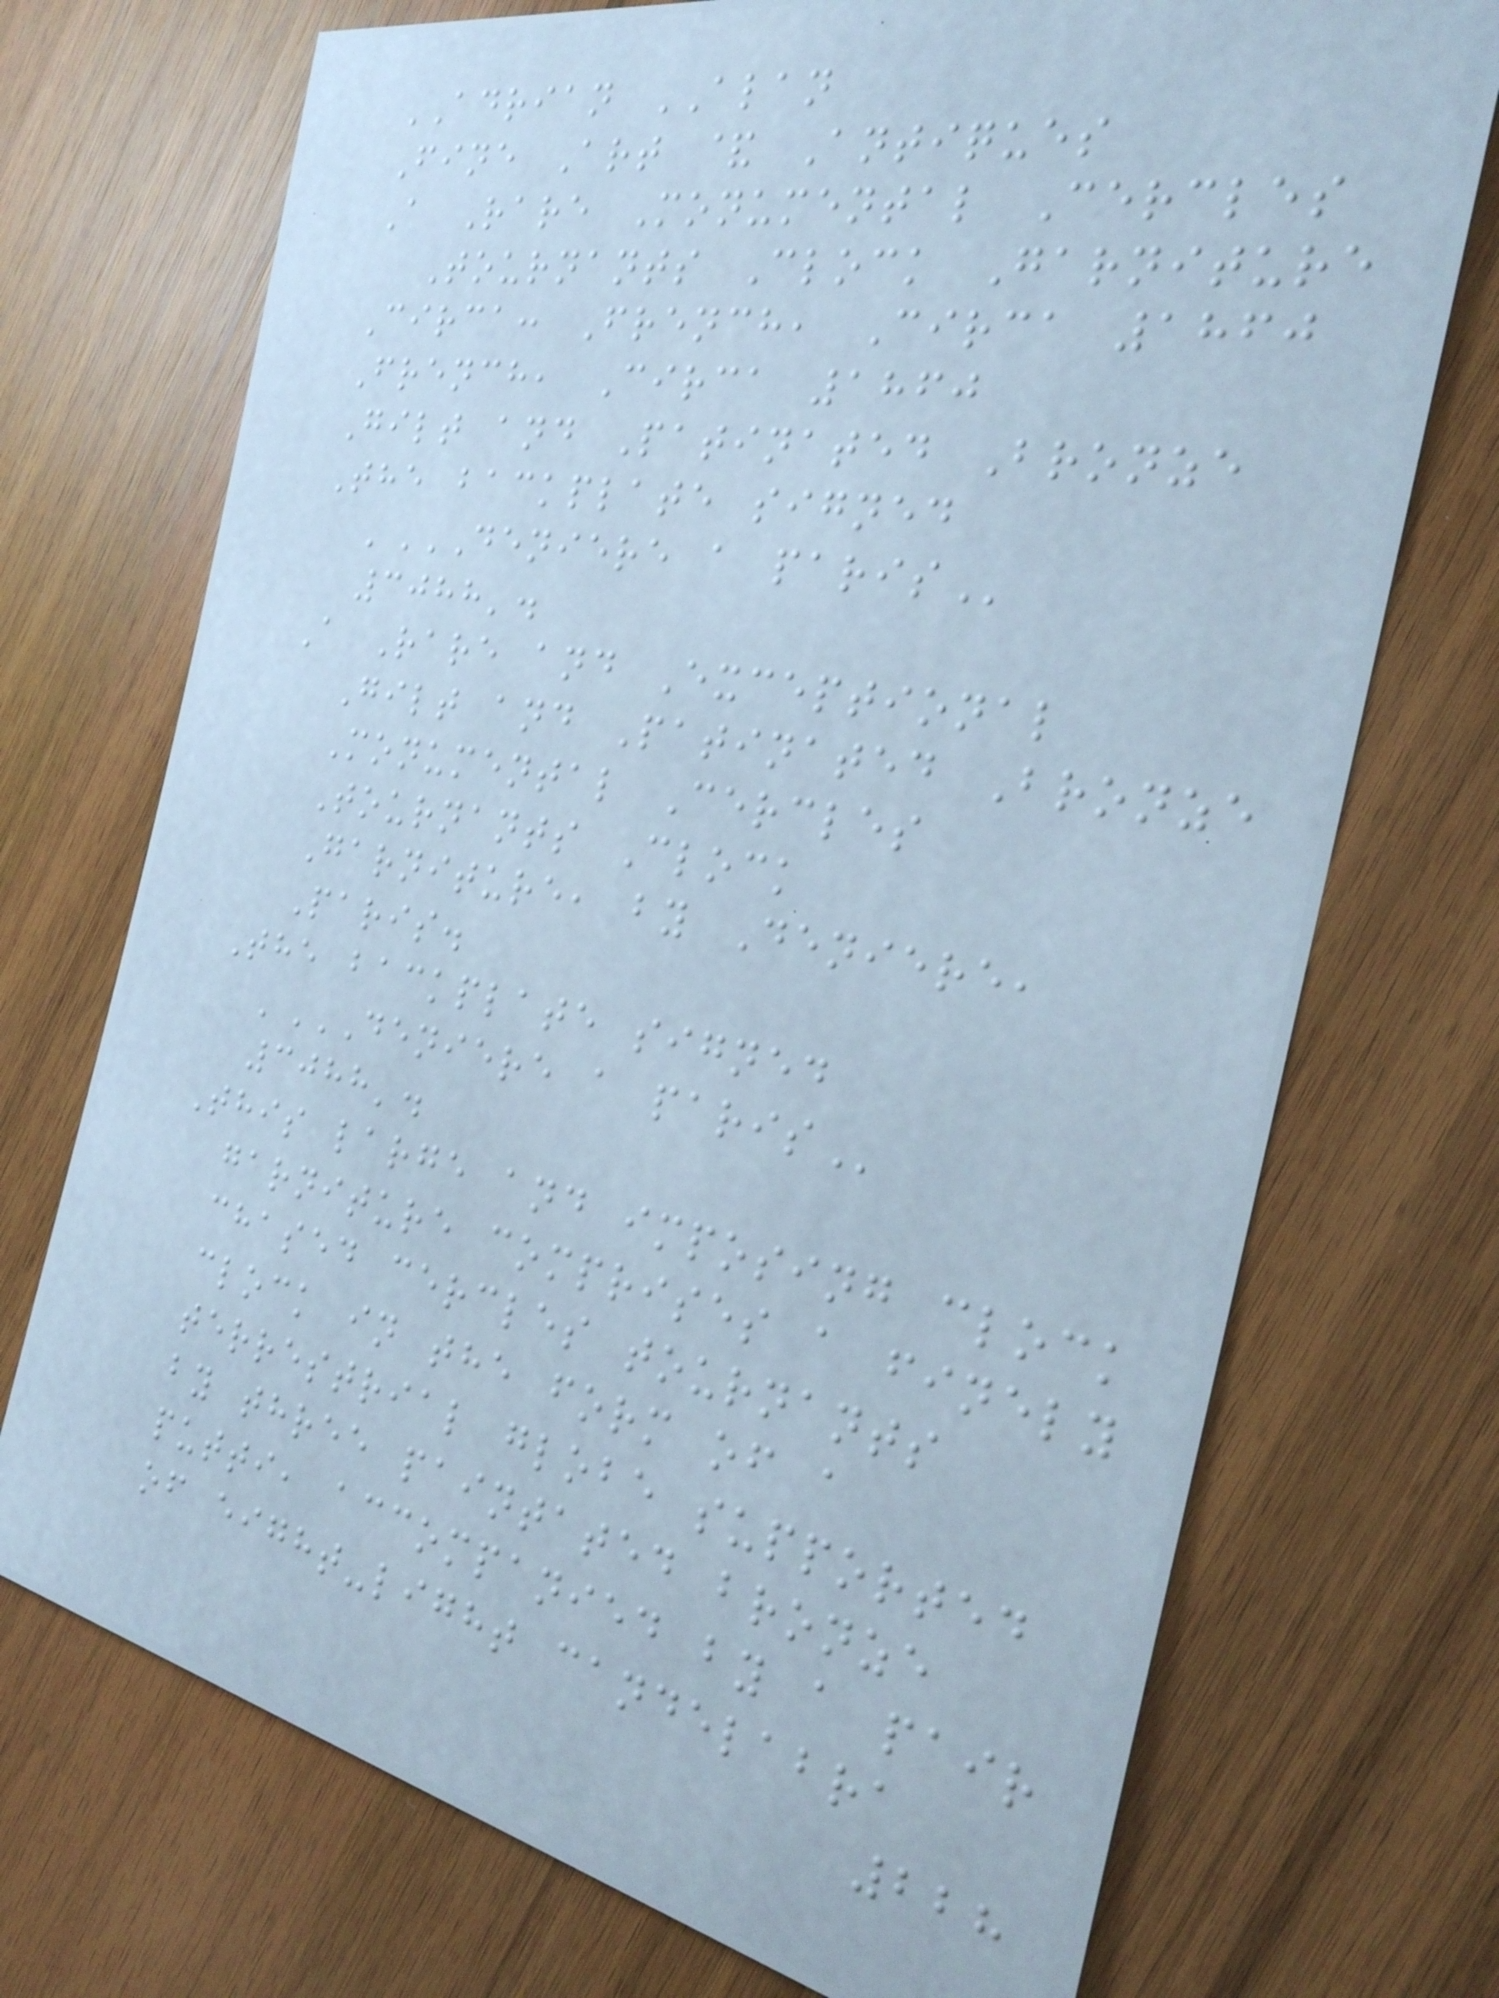ADRIAN ALAN
Fine Art & Antiques
A Rare Monumental Cercles
Tournants Clock Garniture
Circa: French, Circa 1860
French, Circa 1860
Gilt and Patinated Bronze
The backplate signed
'DENIERE A PARIS
3088'.
A Rare and Exceptional
Gilt and Patinated Bronze
Monumental Cercles
Tournants Clock
Garniture, by Deniere,
Paris.
The backplate signed
'DENIERE A PARIS
3088'.
This large and imposing clock
garniture comprises a finely
chased cercles tournants
clock in the form of a
terrestrial globe supported
by three paintated bronze
putti, accompanied by a pair
of eight-light candelabra
228
